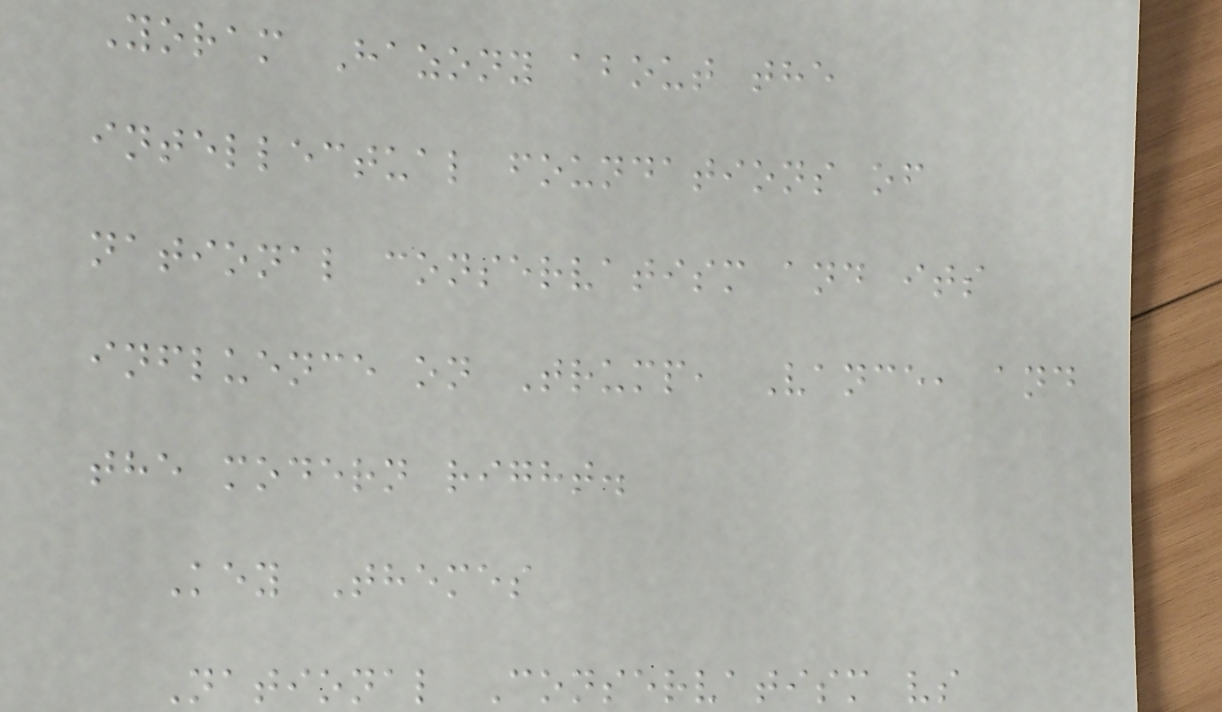Yoram Hazony about the
intellectual foundations of
national conservatism and its
influence on Trump, Vance, and
the modern right.
Key Themes
National Conservatism vs
